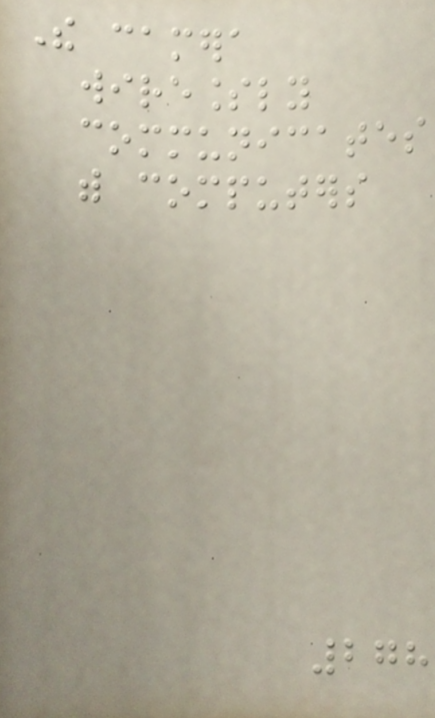The camera
wirelessly
communicates
with computers
278
